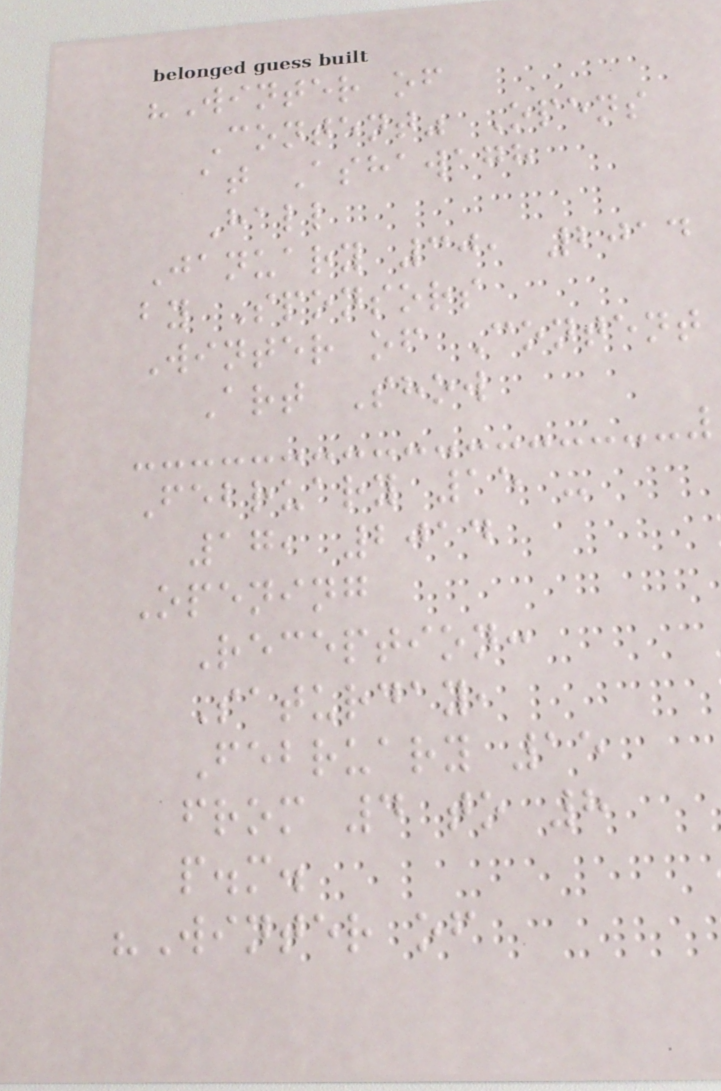"Winter of
Content" Opens
at Ashawagh
Hall
January 30, 2014
by Sponsors
Winter of Content
Art Show
February 15 -
17, 2014
Opening
Reception:
Saturday,
February 15
from 4 to 8
p.m.
"Winter of
